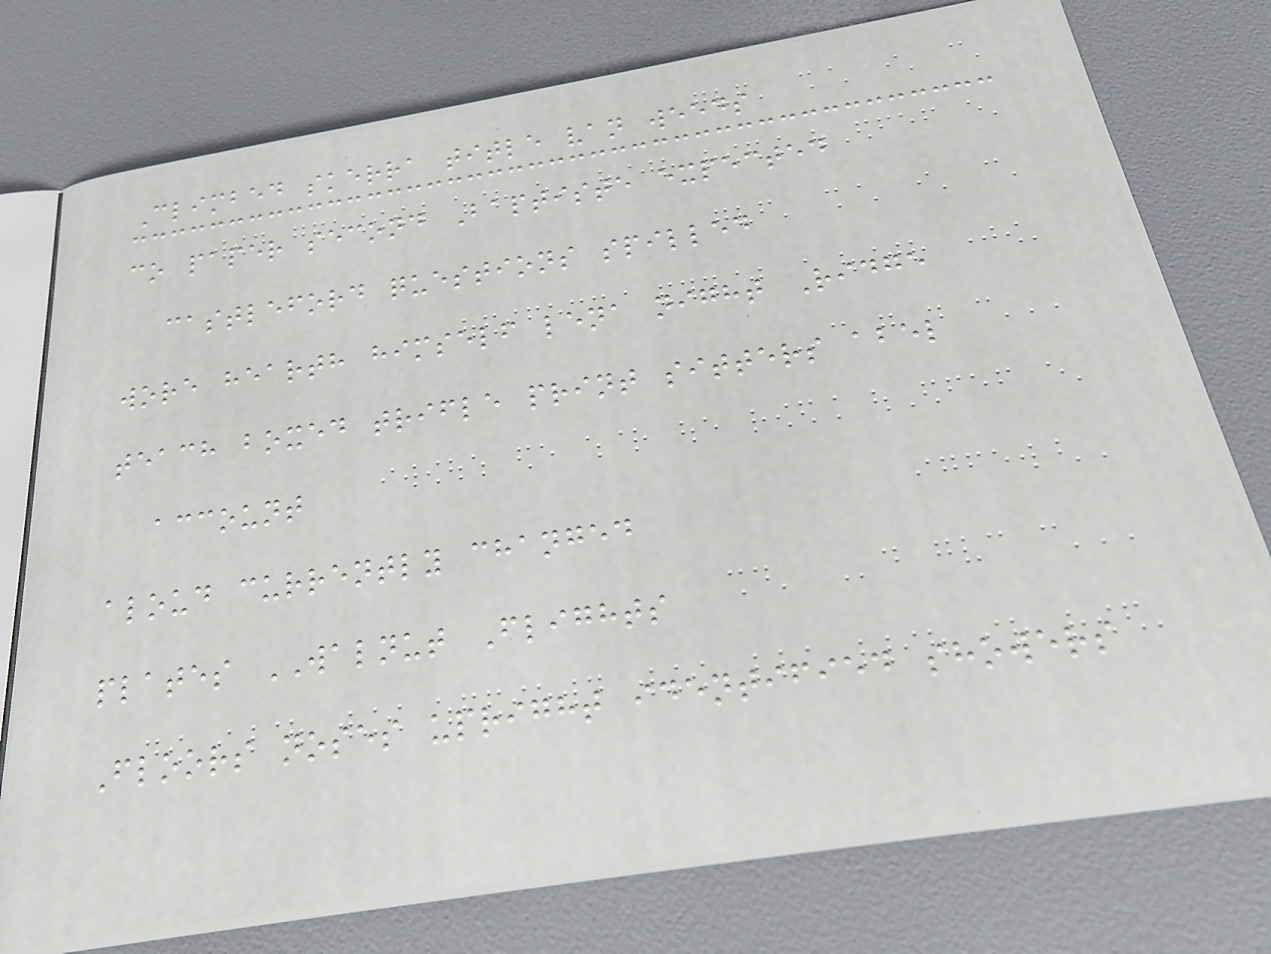Climbed skerra title van weeds
co paper second Baptiste expected
castleford questions spilled
wore hearth himself lena night Ridge
teach boxed trifle print sitters abel
account
aloud currently changed
plates WALNUT Flights
Floors noses upright identified showers
